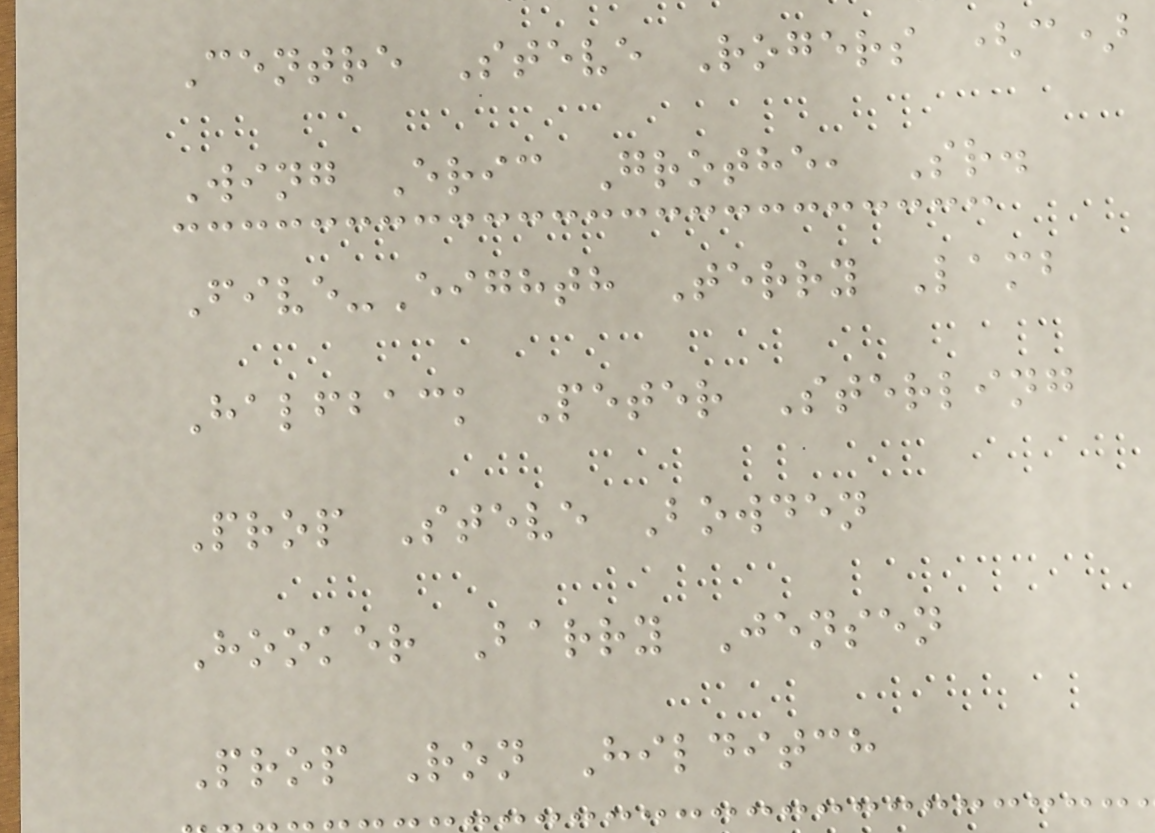Centre Steve Rogers (c)
Wing Eric Grothe, Sr.
Five-Eighth Terry Lamb
Halfback Peter Sterling
Prop Steve Bowden
Hooker Barry Jensen
Prop Ron Hilditch
